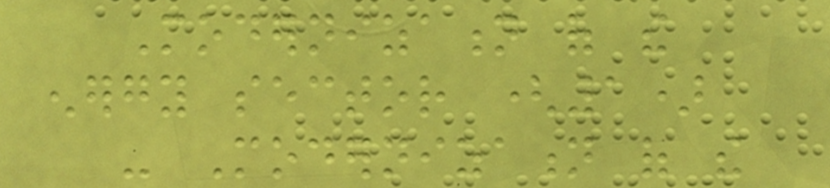Modernization of the
energy sector (1)
- Modernization of the
